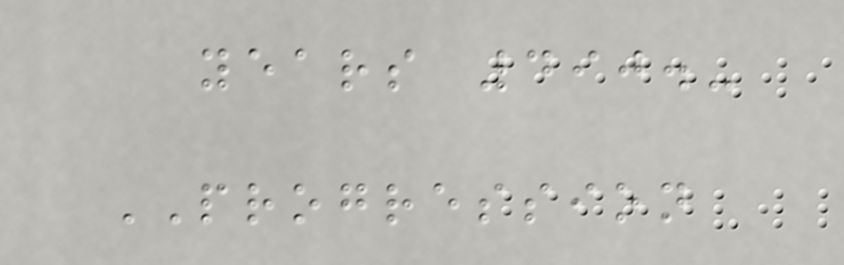years 490.-
PROGRESSION
